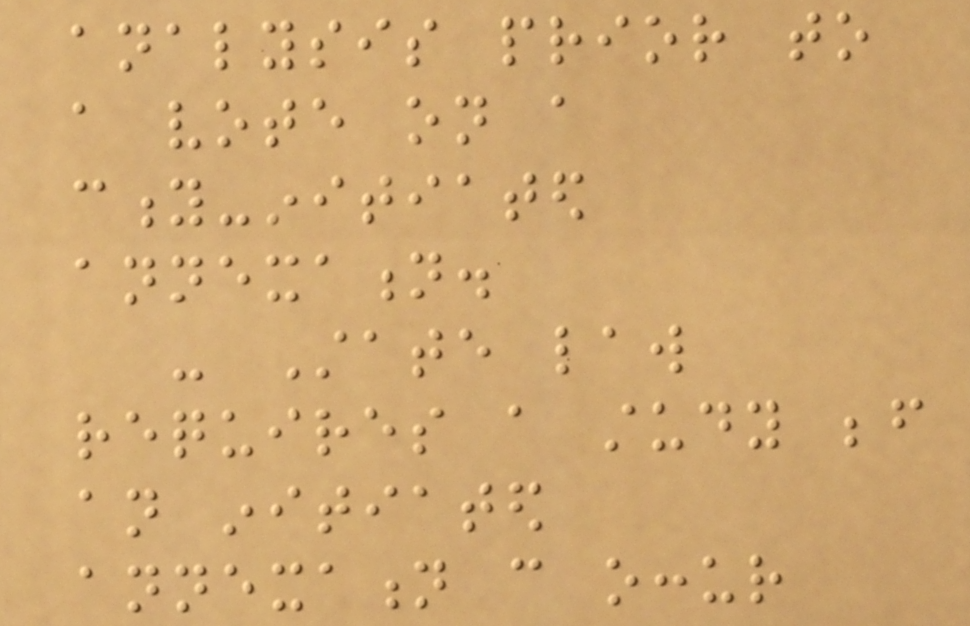analysis prior to
a vote on a
city-initiated
annexation.
- State law
requires a study before
an initiated
annexation can occur
